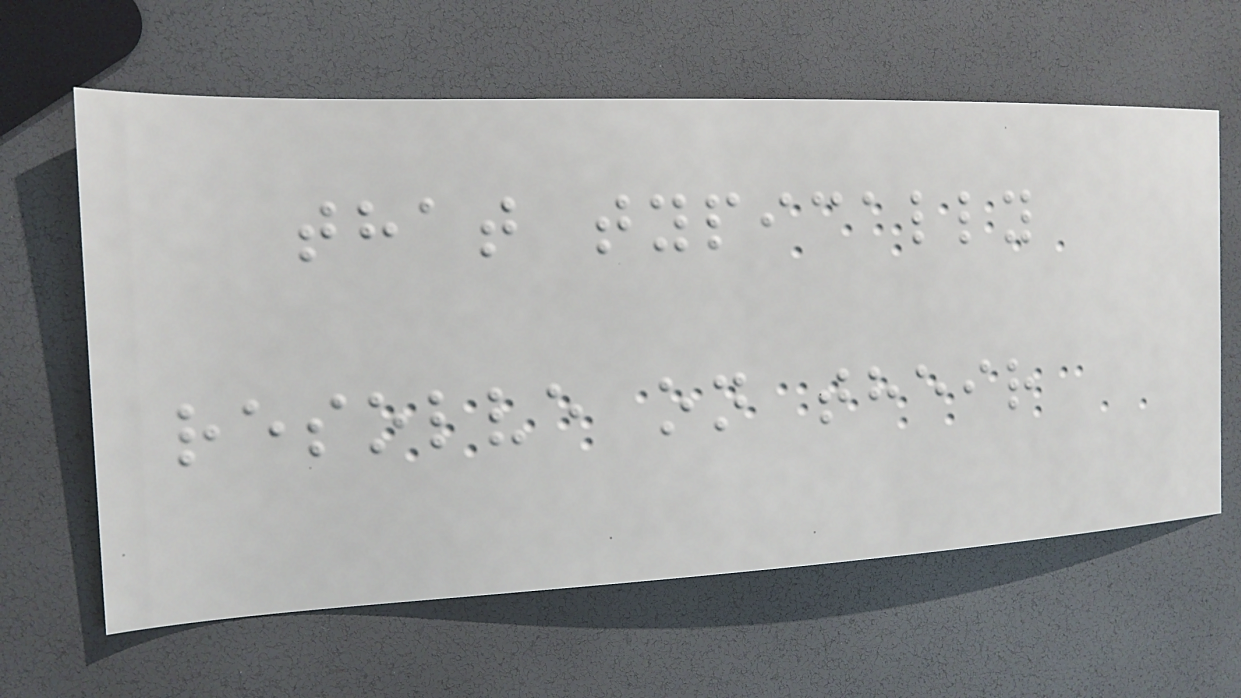that typically
resolve on their
